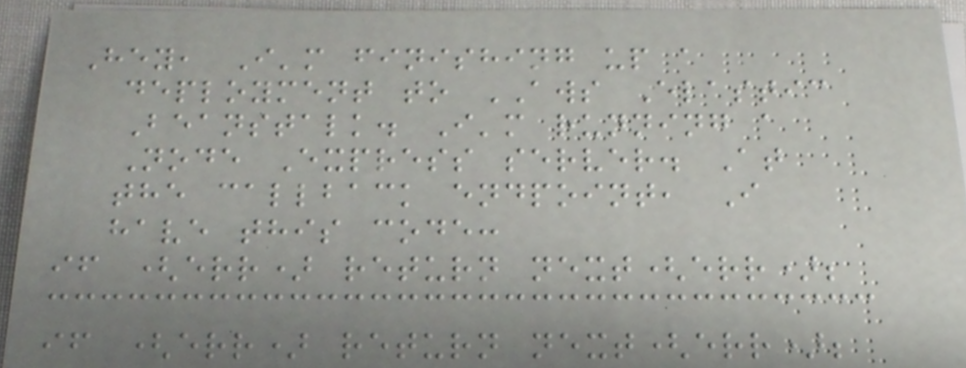Hey, I'm finishing up a
deployment to AWS Elastic
Beanstalk. I'm running a
Node Express server. At
the callback endpoint, I
have this code:
if (err) return next(err);
if (err) return next(err);
